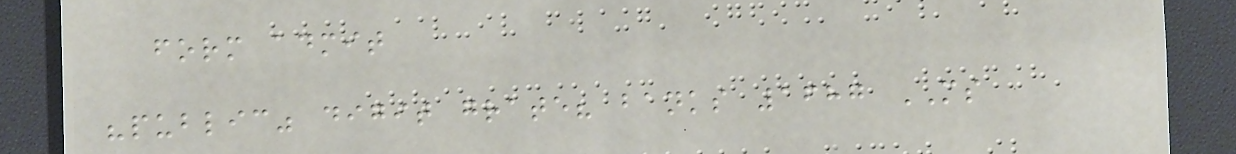form admit
"public" digit grate? banks 1687 MS
